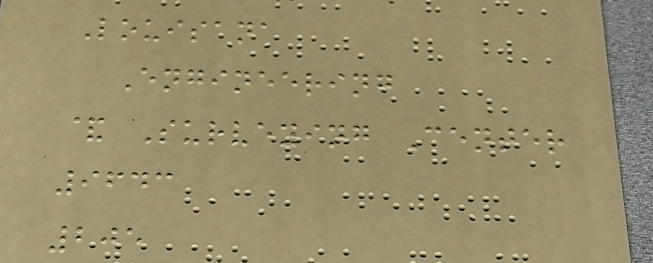Louisana
Engineering
& Surveying Center
9643
205
